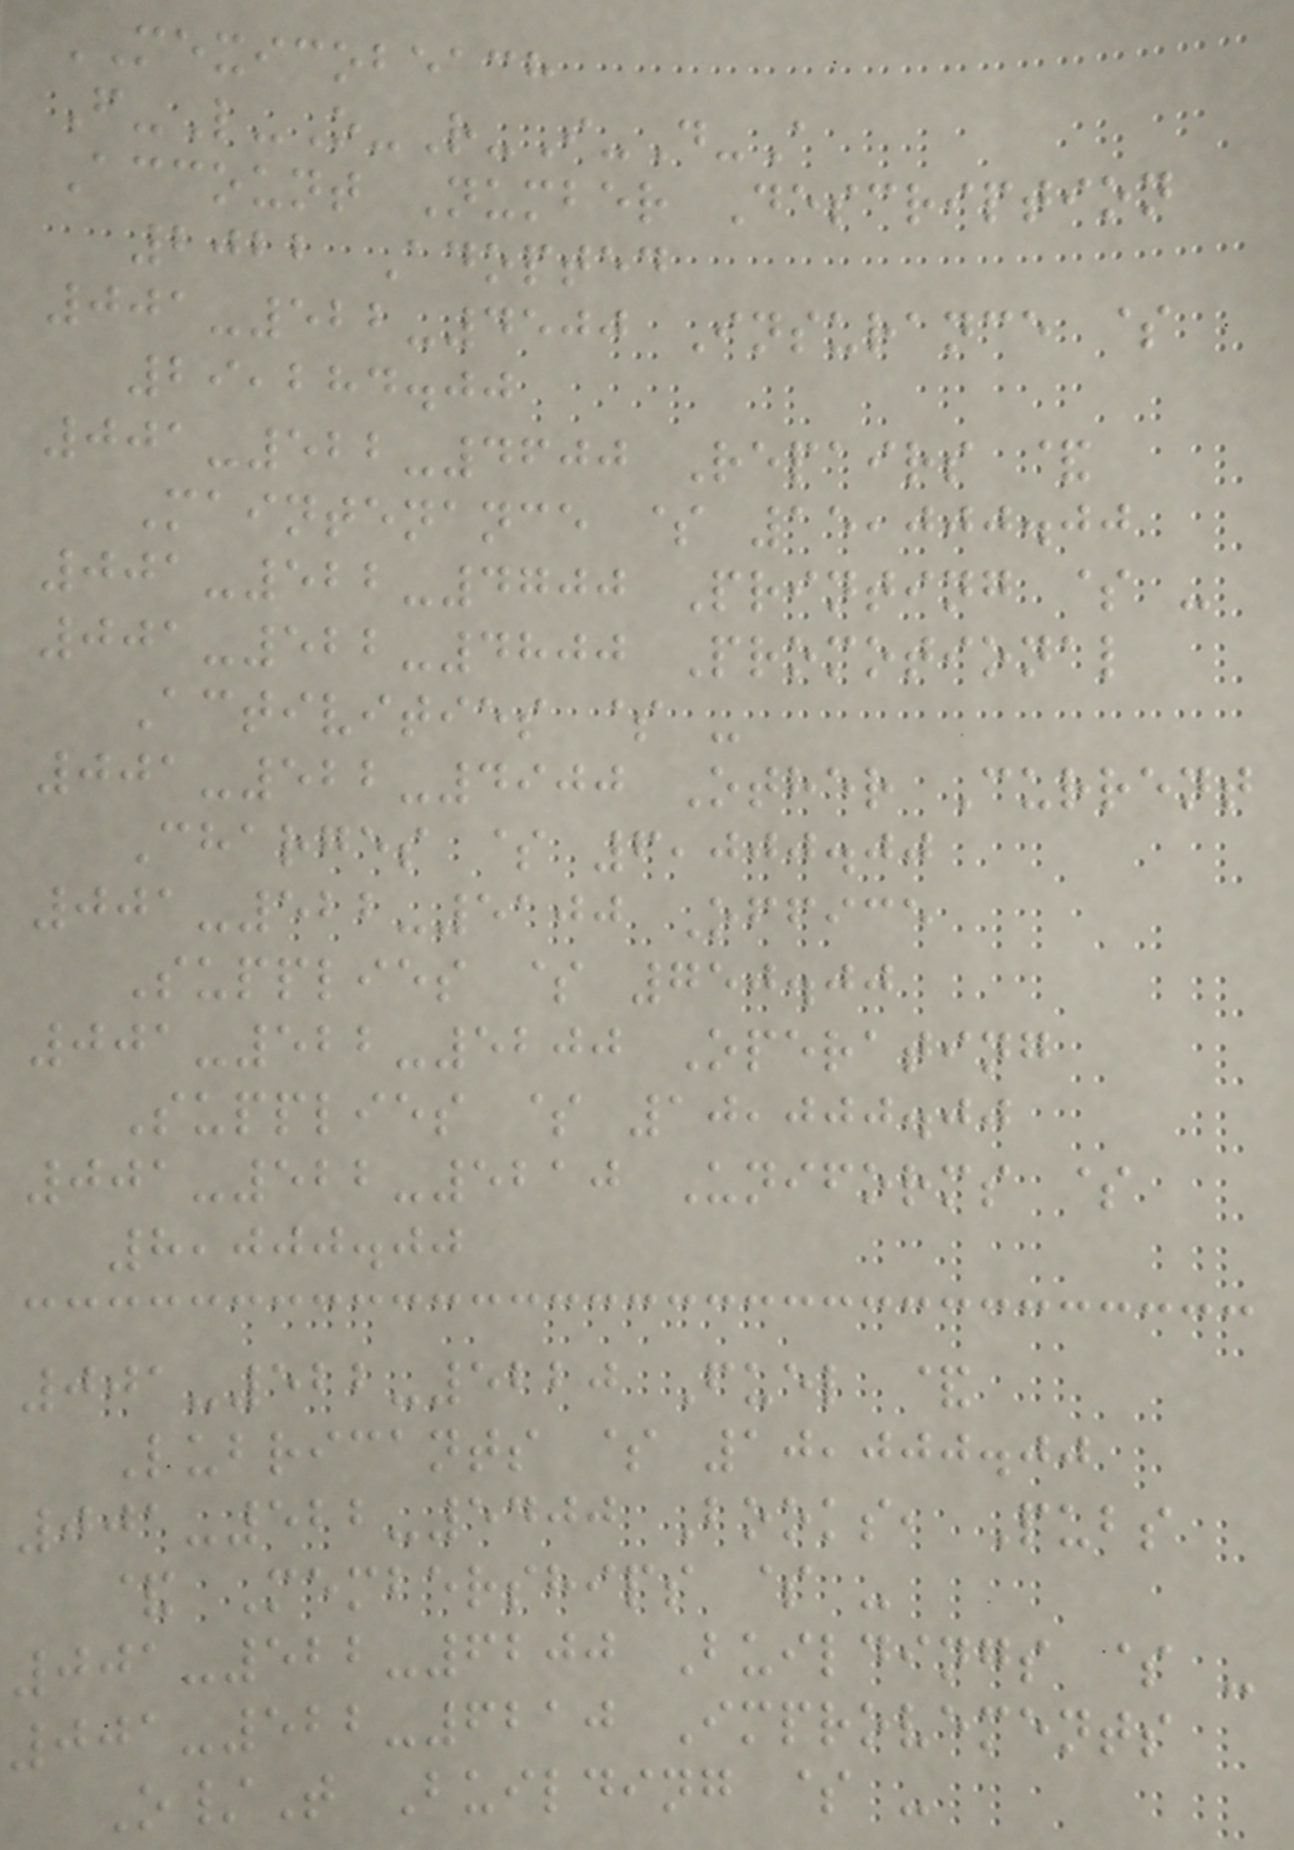MEXICOBEACH
F-L-O-R-I-D-A
Account Number Description
2022 Adopted
001-522-4500 Insurance $
29,284.00
001-522-4600 Repairs &
Maintenance $ 15,000.00
001-522-4700 Printing $ -
001-522-4800 Promotional
Activities $ -
001-522-4900 Other Current
Charges $ 6,000.00
001-522-5100 Office
Supplies $ 750.00
001-522-5200 Operating
Supplies $ 10,000.00
001-522-5210 Uniforms $
8,000.00
001-522-5220 Fuel &
Lubricants $ 10,000.00
001-522-5400 Books, Pubs
& Memberships $ -
001-522-6200 Buildings $ -
001-522-6210 Improvements
O/T Building $ -
